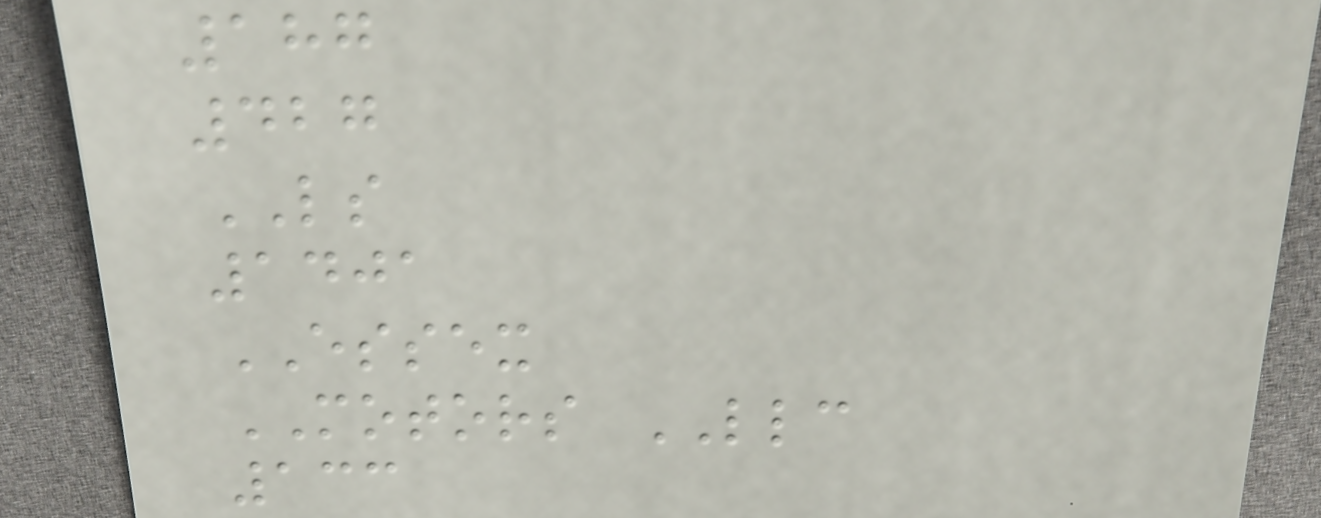187
427
LS
1401
ESSEX
MOTORS LLC
133
